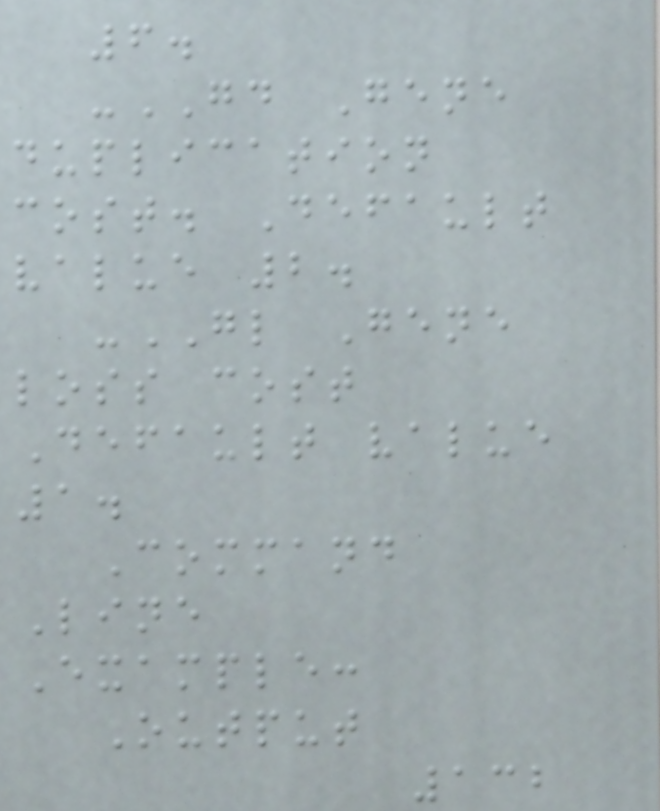6.
-GD Gene
duplication
cost. Default
value 2.
-GL Gene
loss cost
Default value
1.
Command
Line
Example:
Output
132
